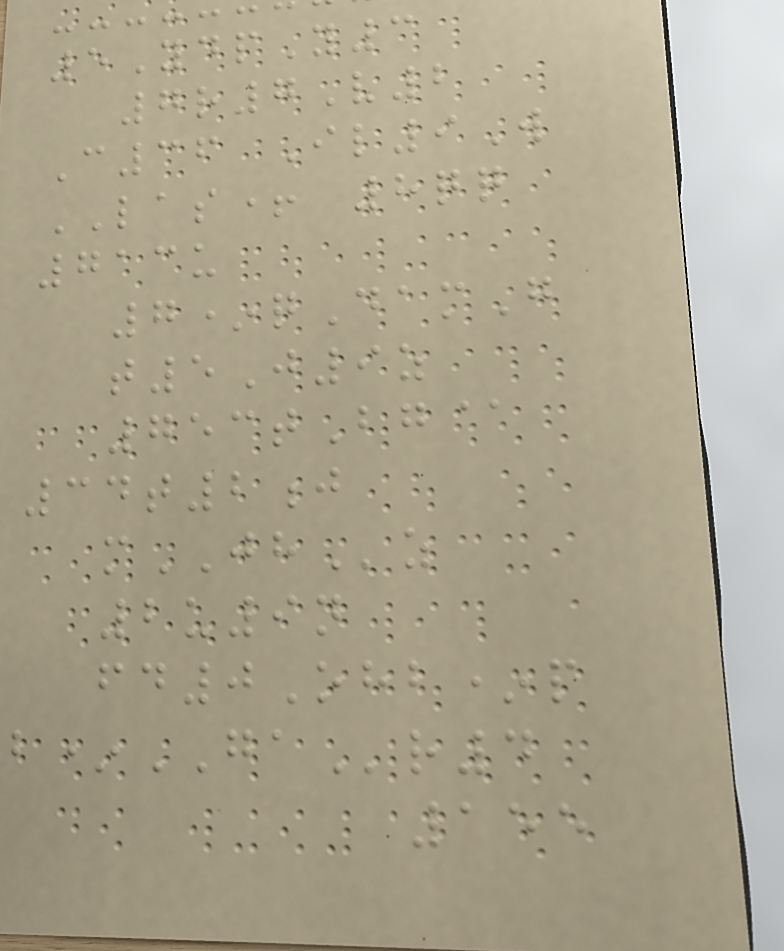5YdpY3
7r7V2
C36 Il9W
LAS+ 8qq
713u
7*qDamG
t5J9z
753tBg@
34t2j
mJHz
2u9n
fd0Ohb*p
b*GAr4
155
